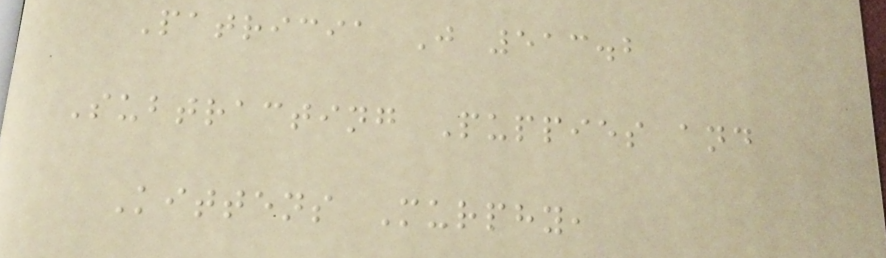Patricia J 513.2
Subtracting Puppies and
Kittens Murphy,
